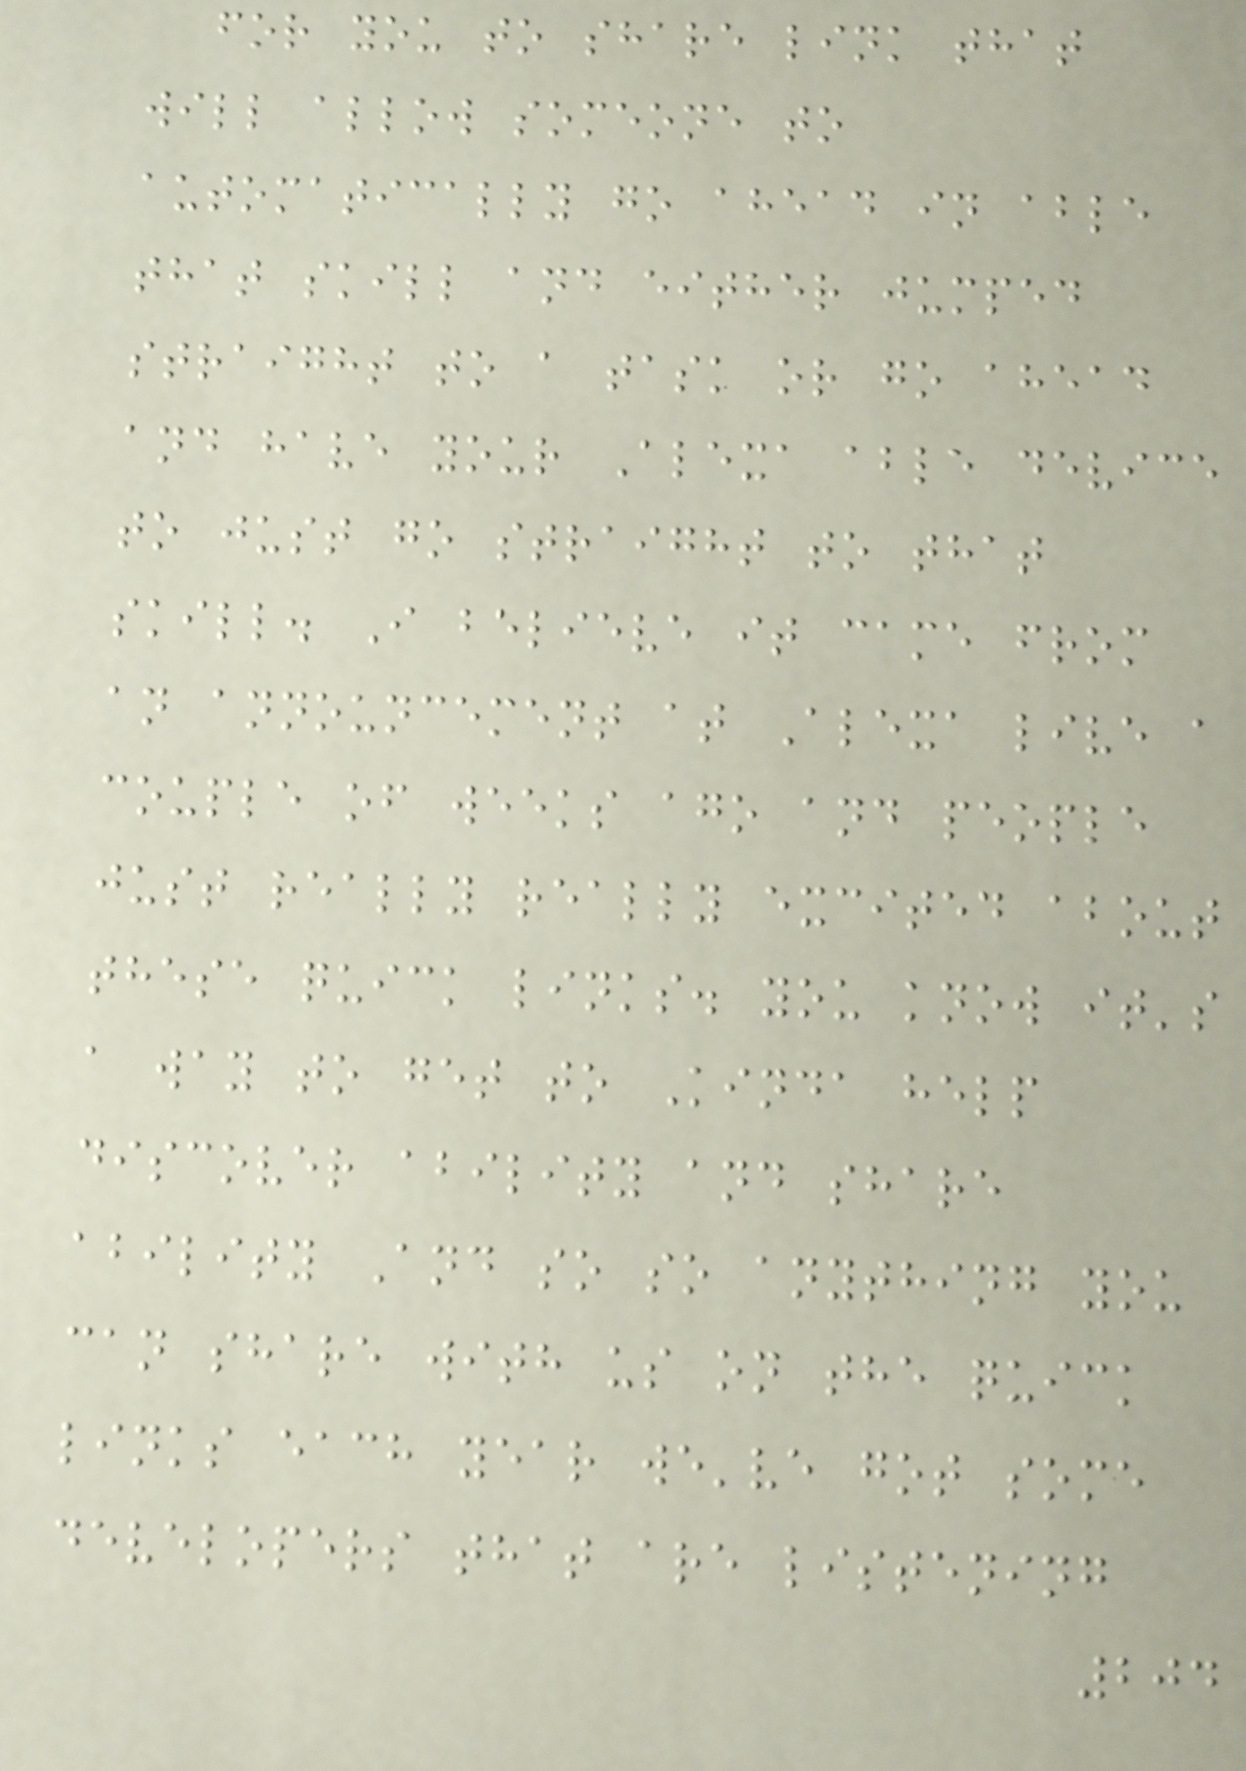for you to share link that
will allow someone to
automatically go ahead in able
that skill and either jumped
straight to a task or go ahead
and have your Alexa able device
to just go straight to that
skill. I believe it came from
an announcement at Alexa live a
couple of weeks ago and people
just really really excited about
these quick links. you know it's
a way to get to Kinda help
discover ability and share
ability And so so anything you
can share with us on the quick
links each year we've got some
developers that are listening
204
